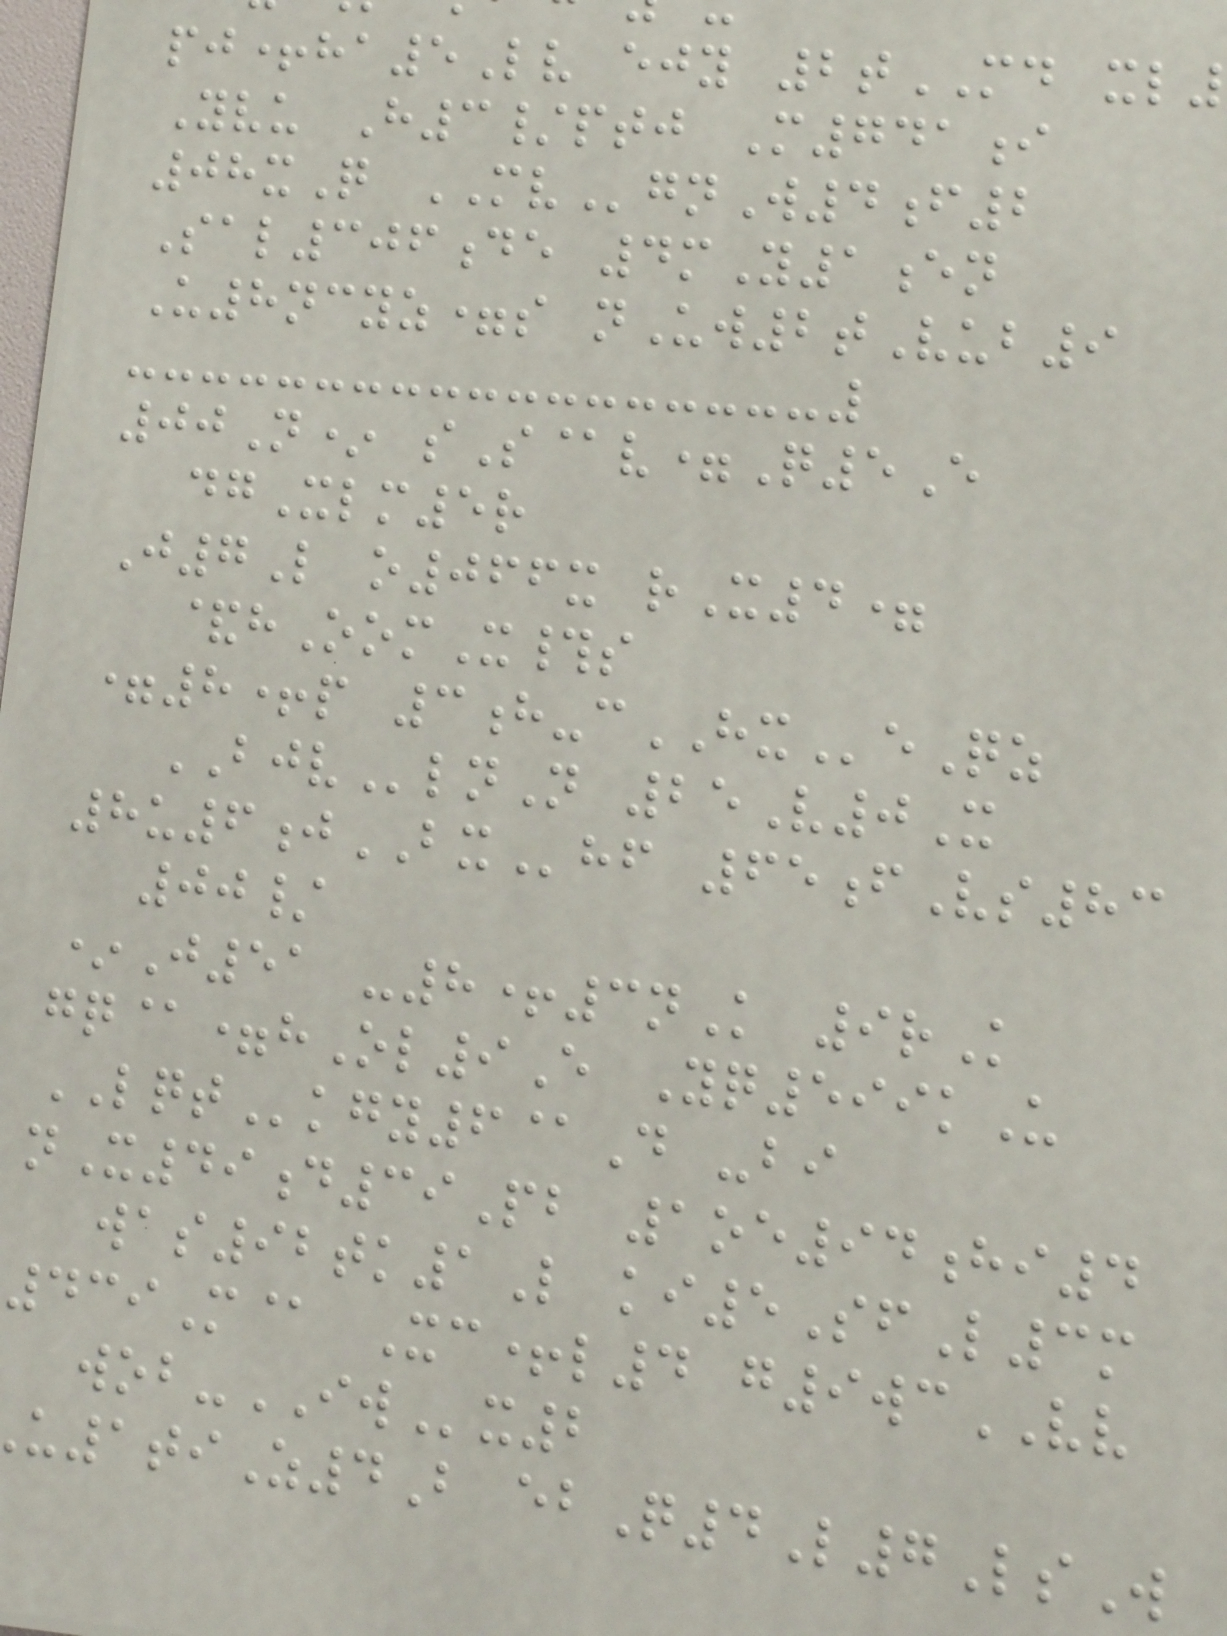pj+ha5Lv ejy 2tMD xl
Yvu H3/ptj M741i
08xQ MVgnW4f2
Sal306de 4mY1en
U8ncyz=s nUw2tVub9
00N* sS@v=Q5E
dgXlm5r
J7L o066x rX4=
&hOomX#s
=8+p 3h-cHXeQz
BJVlnN 25V0X
8u6jBXhf 65fVs83
00/
*J51 -8+3nK 9rK
gq@=hOl9E Yq599kU
LQTkgy6@D -bi
nX49d39Pb 1oe94hi4
was92tk1L ki5SfL3m
439M@ Xc+l4 g9wcVV
wob-IWx2
1tiZ4B ebQ4L7LsW
